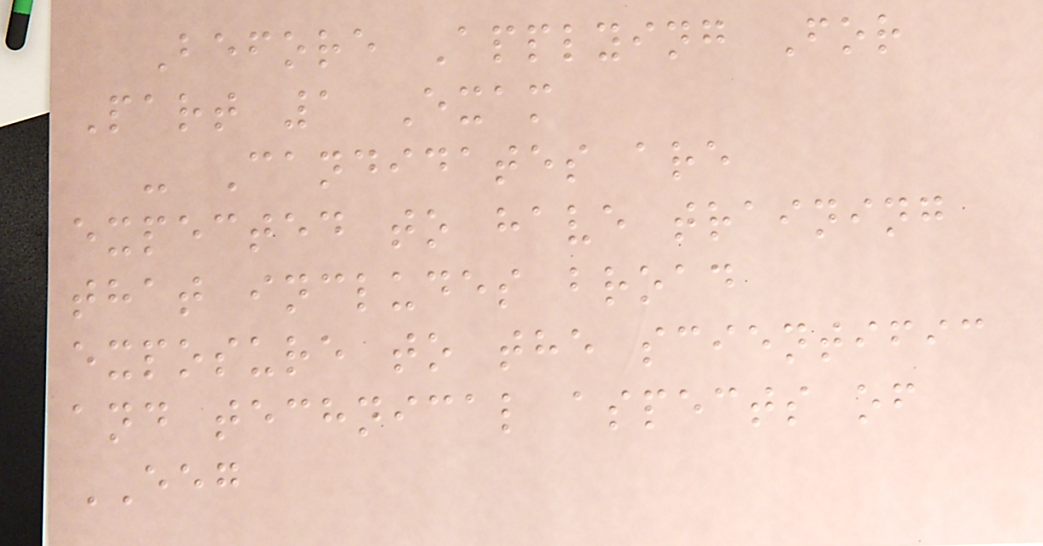Before Applying For
Part 1 Exam
- Candidates are
expected to have training
that includes broad
exposure to the scientific
and technical aspects of
EEG
